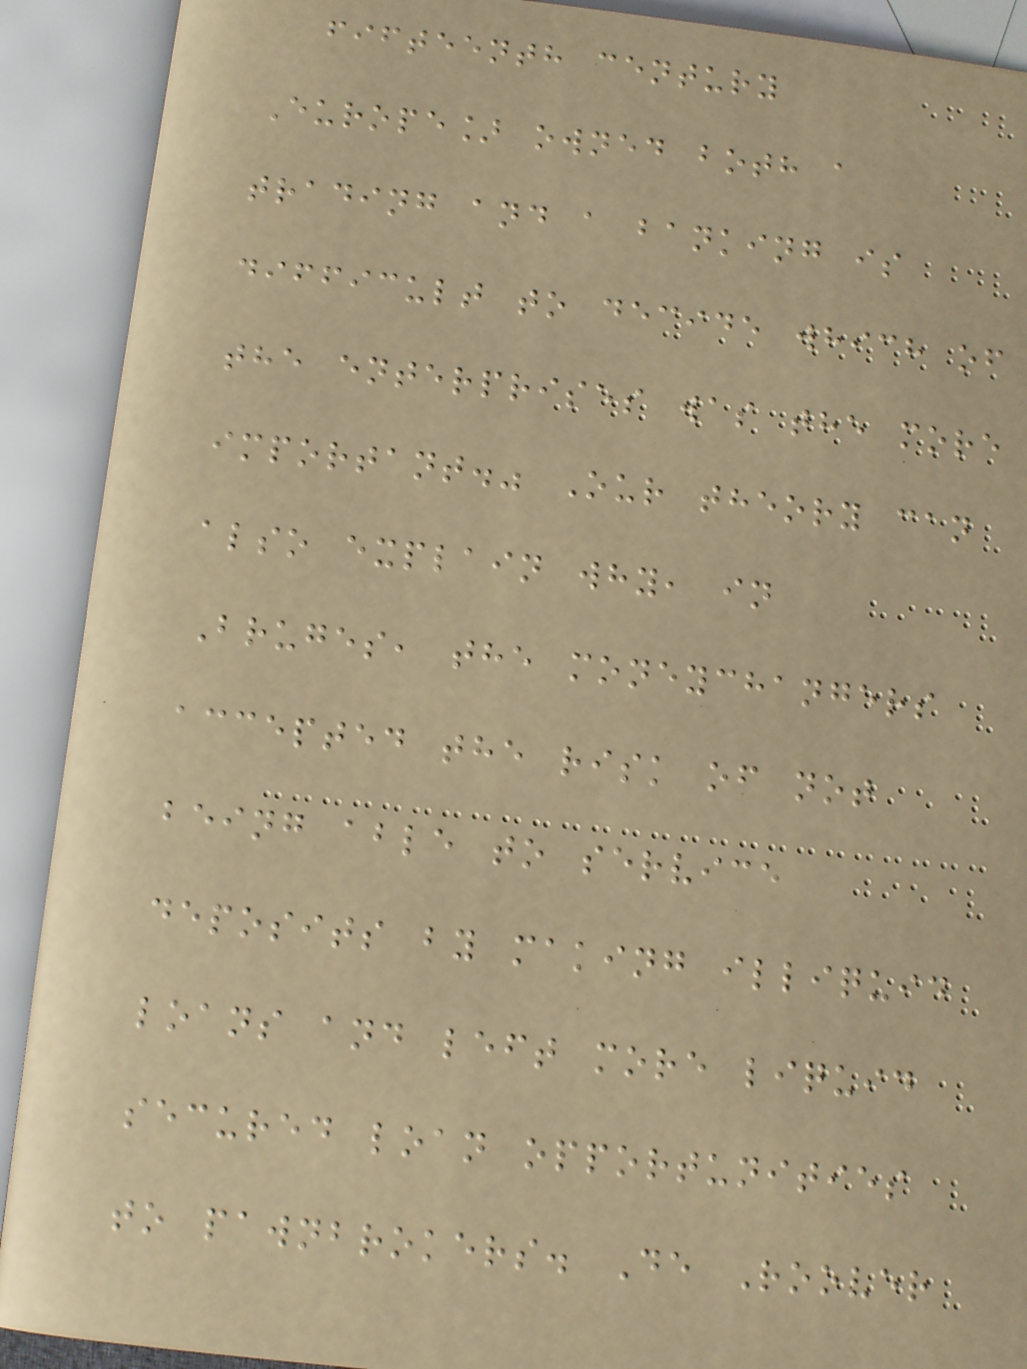fifteenth century
Europe] owned both a
trading and a banking is
difficult to decide which of
the enterprises was the more
important." Our theory can
also explain why, in
Bruges, the moneychangers
accepted the risk of not
being able to service
deposits by making illiquid
loans and left more liquid
secured loan opportunities
to pawnbrokers. De Roover
